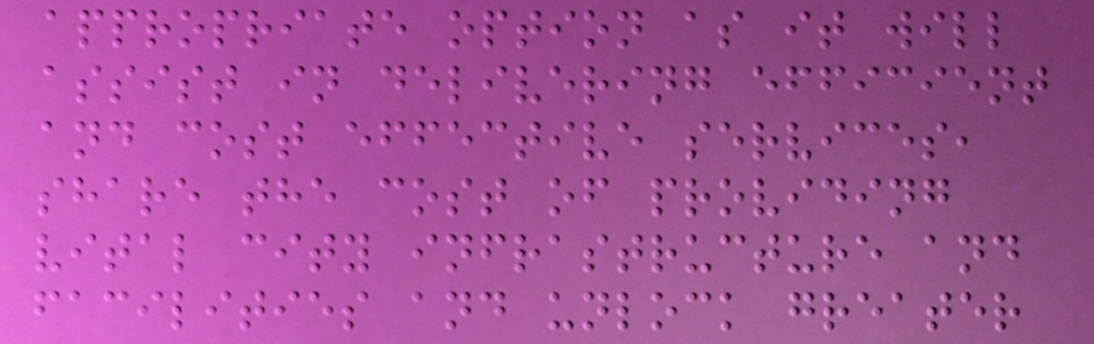appropriate option as it will
assist in delivering efficient
and cost effective services,
share the cost of providing
vital city infrastructure and
facilities and unlock greater
